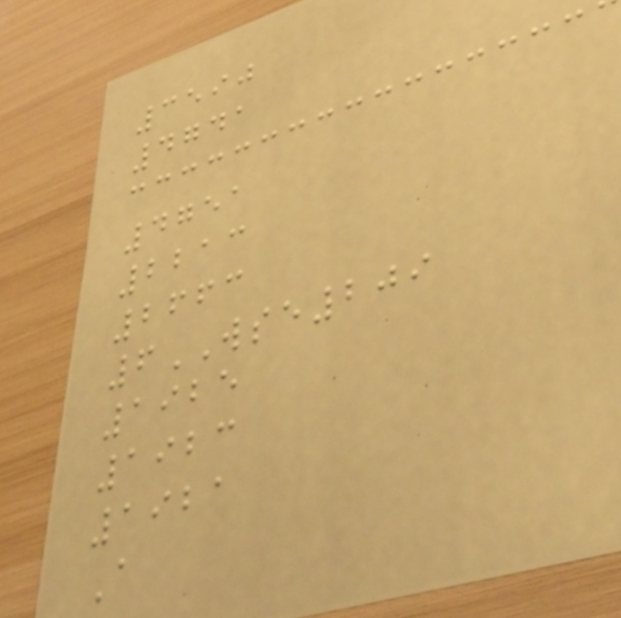3590
4741
4751
2213
2663
6WSE209
1925
1923
1921
A
